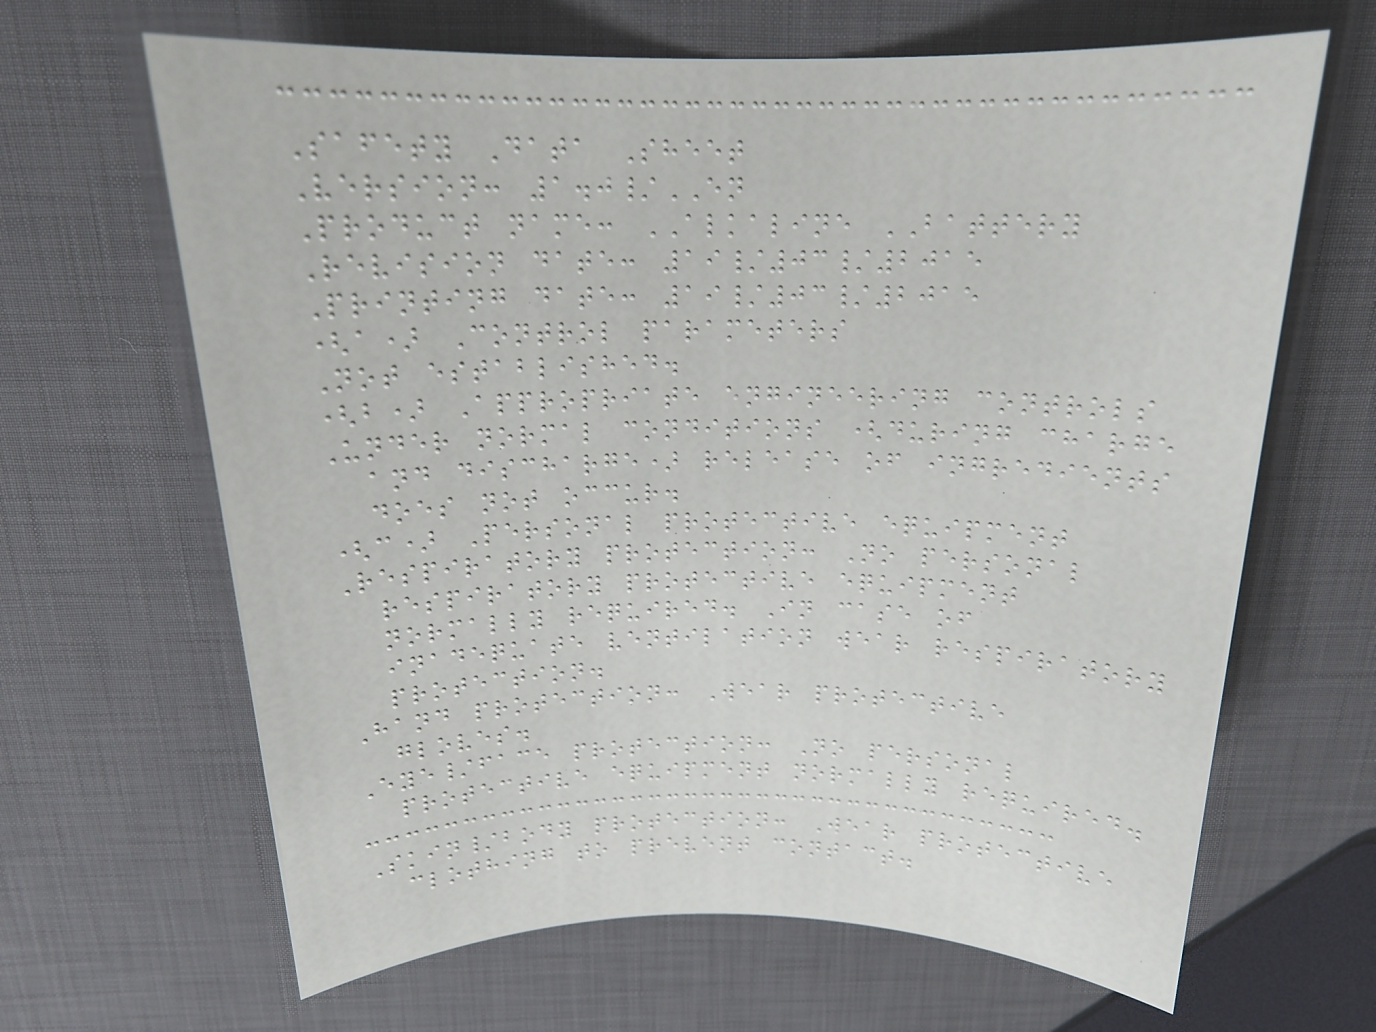Safety Data Sheet
Version: 1.0/EN
Product name: ALKALINE BATTERY
Revision date: 19/03/2015
Printing date: 19/03/2015
(a) Control parameters
Not established.
(b) Appropriate engineering controls
Under normal conditions (during charge
and discharge) release of ingredients
does not occur.
(c) Personal protective equipment
Respiratory protection: No personal
respiratory protective equipment
normally required. In case of
inadequate ventilation wear respiratory
protection.
Hand protection: Wear protective
gloves.
Eye/face protection: No personal
protective equipment normally required.
Skin/body protection: Wear protective
clothing to prevent contact.
